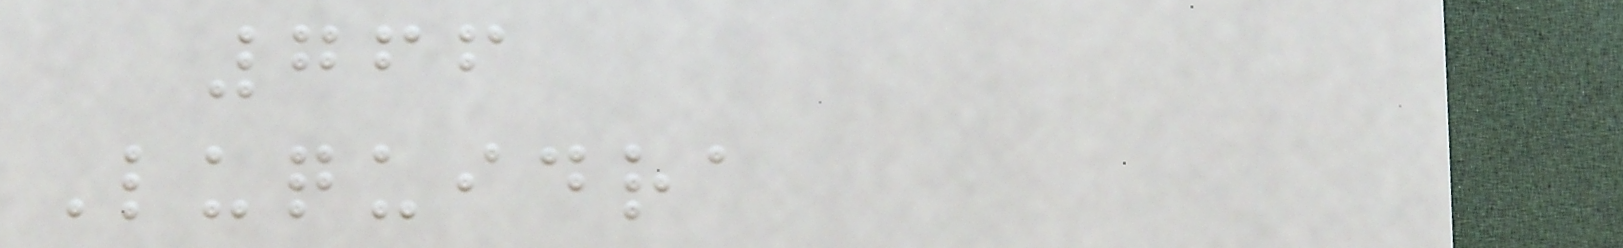766
Luquidra
